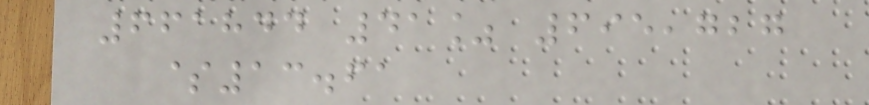661844 41% 695,727
$13.61
